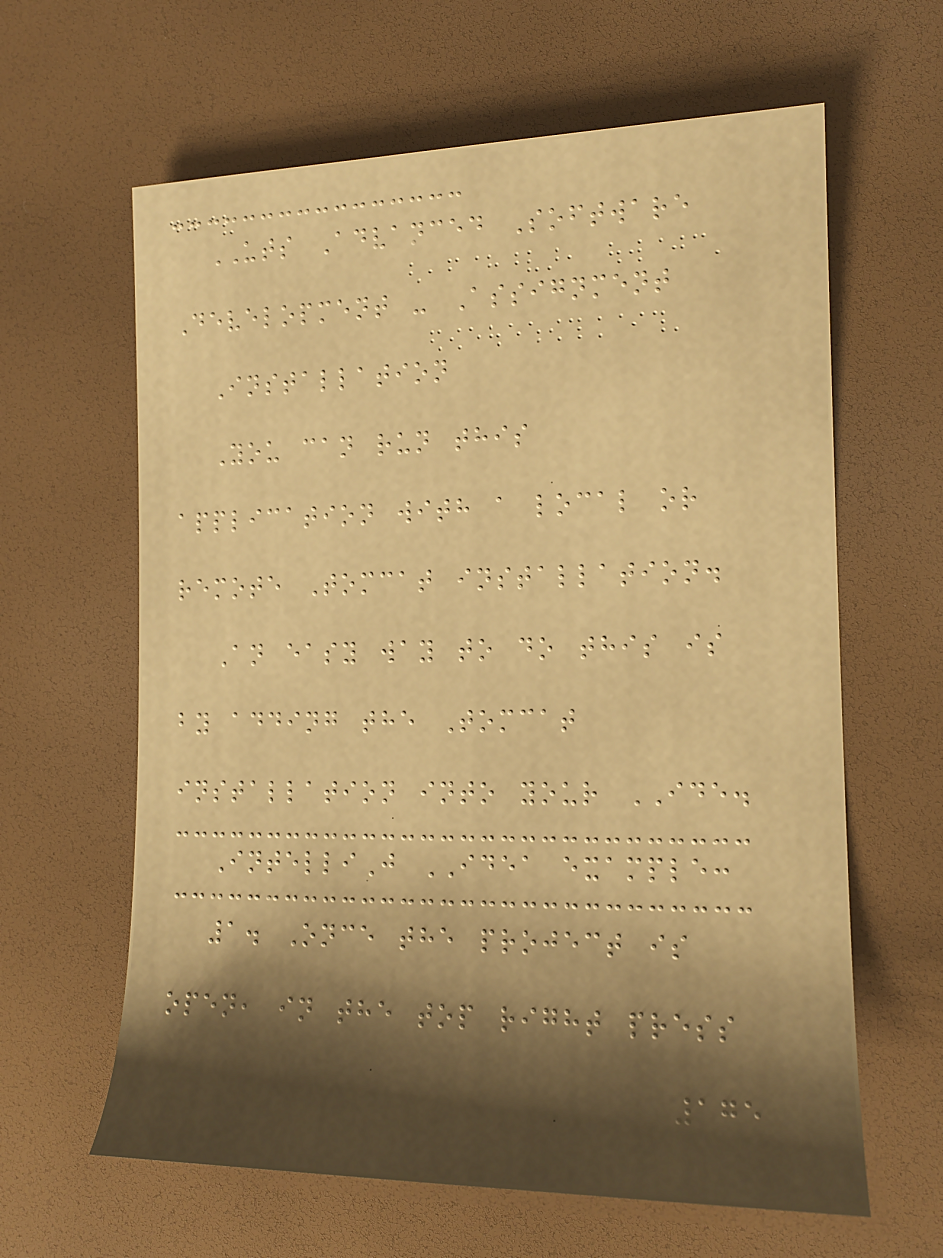UTS Advanced Software
Development - Assignment
Installation
You can run this
application with a local or
remote Tomcat installation.
An easy way to do this is
by adding the Tomcat
installation into your IDE.
IntelliJ IDEA example:
1. Once the project is
open, in the top right press
175
